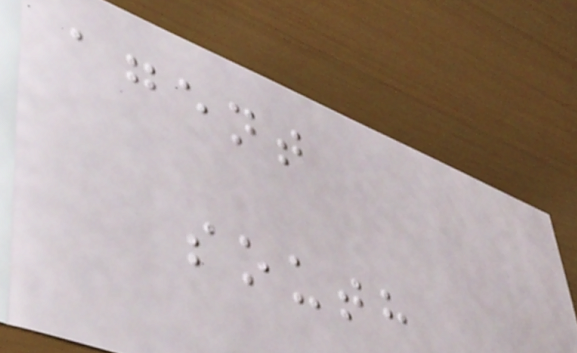agent
south
